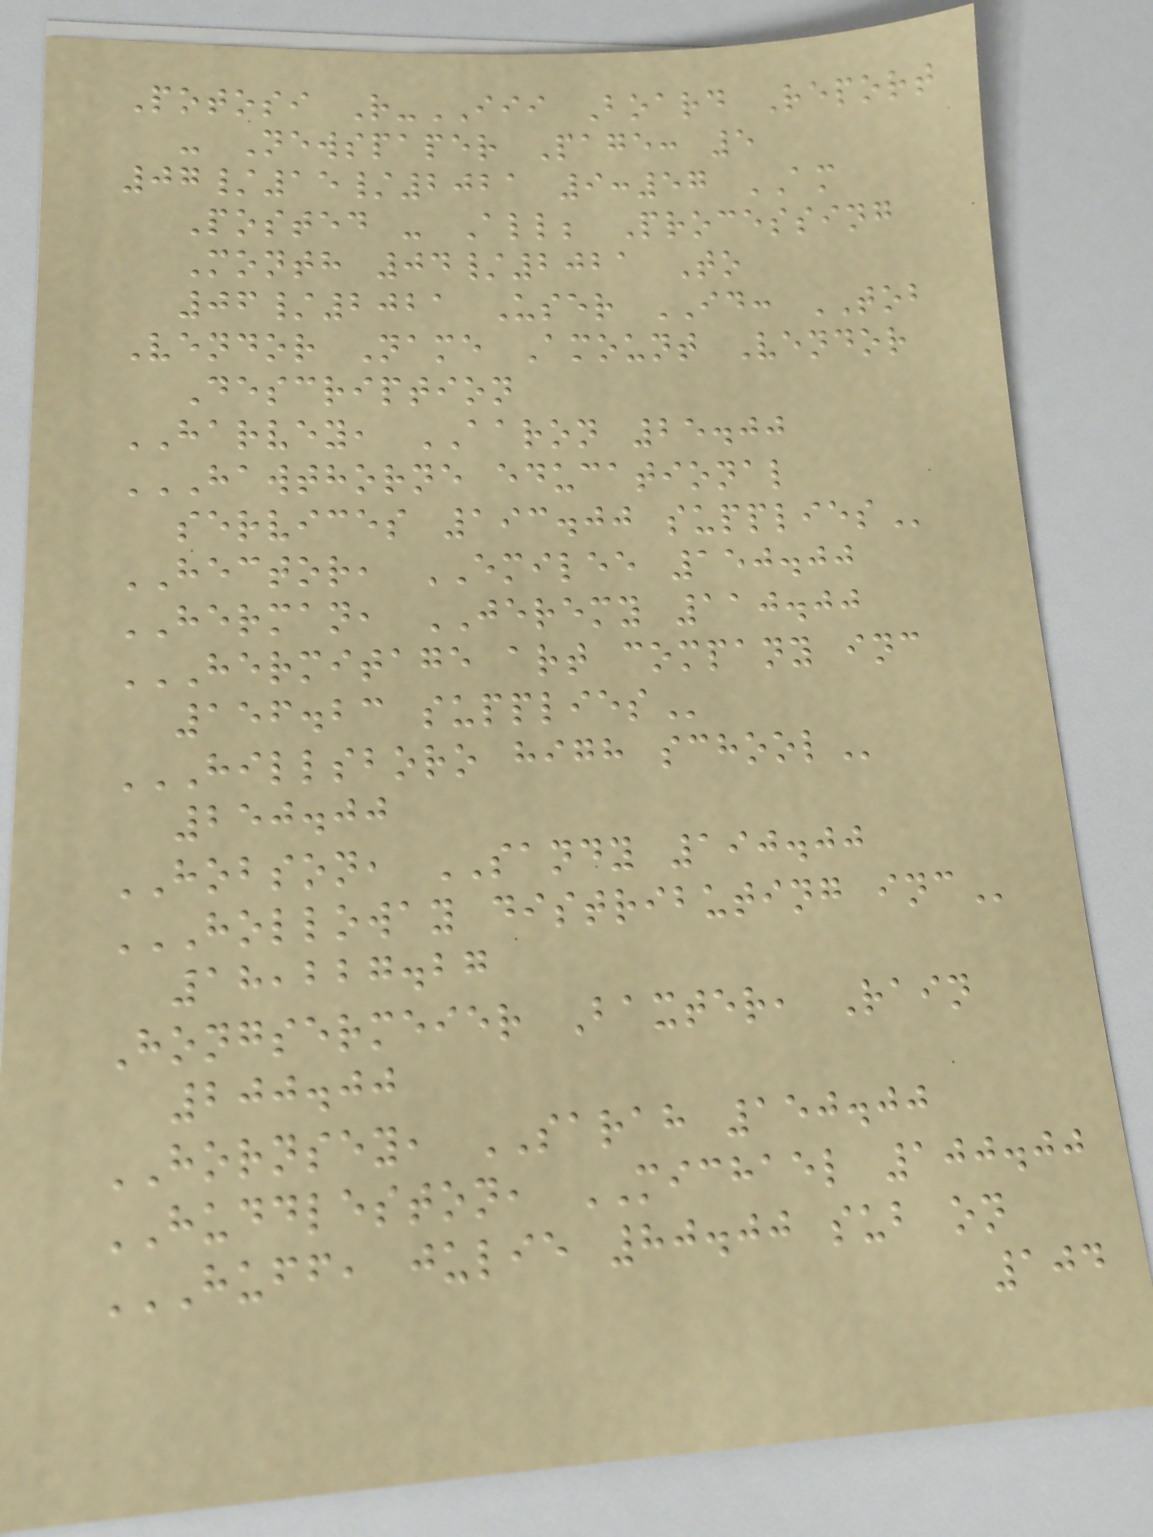Potosi R-III Board Report
- Newspaper Page: 5
07/15/2021 9:57 AM
Posted - All; Processing
Month 04/2021 To
06/2021 User ID: TOB
Vendor Name Amount Vendor
Description
HARVEY, AARON 25.00
HAWTHORNE EDUCATIONAL
SERVICES 193.00 SUPPLIES
HECTOR, EMILEE 150.00
HERMAN, JEREMY 110.00
HERMITAGE ART COMPANY INC
156.23 SUPPLIES
HILLSBORO HIGH SCHOOL
250.00
HOBSON, SANDY 190.00
HOLLOWAY DISTRIBUTING INC
18,227.27
Hongsermeier Baxter, Rain
200.00
HORNSEY, SARAH 150.00
HUDDLESTON, MICHAEL 100.00
HUFF, JULIE 80.00 SUB ON
104
